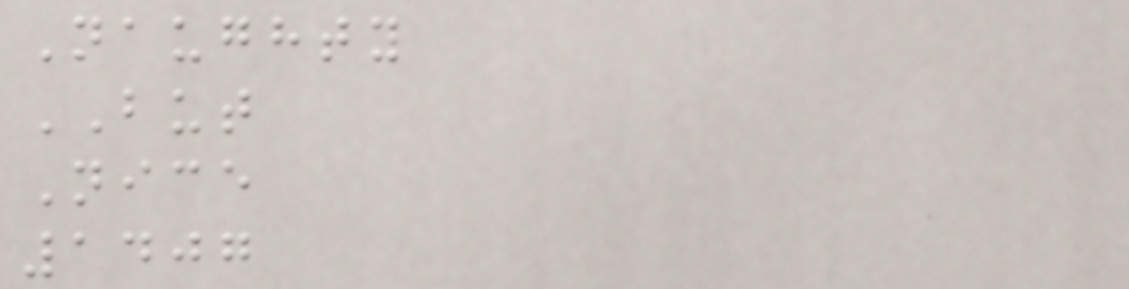Naughty
BUT
Nice
1407
